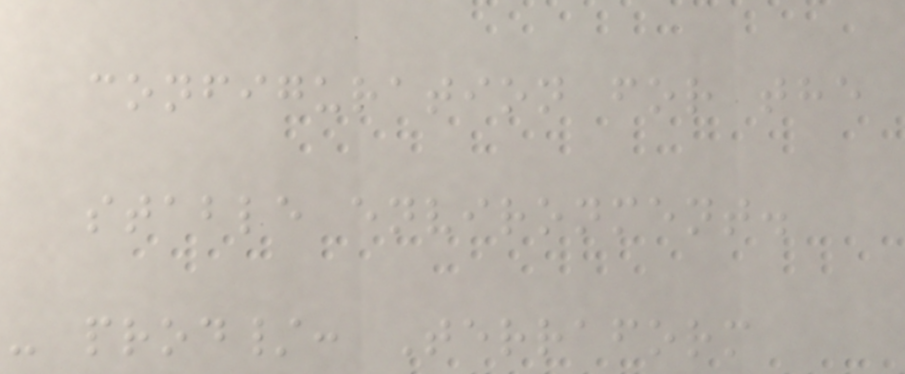configuration for the
stable environment.
- prod/: Terraform
